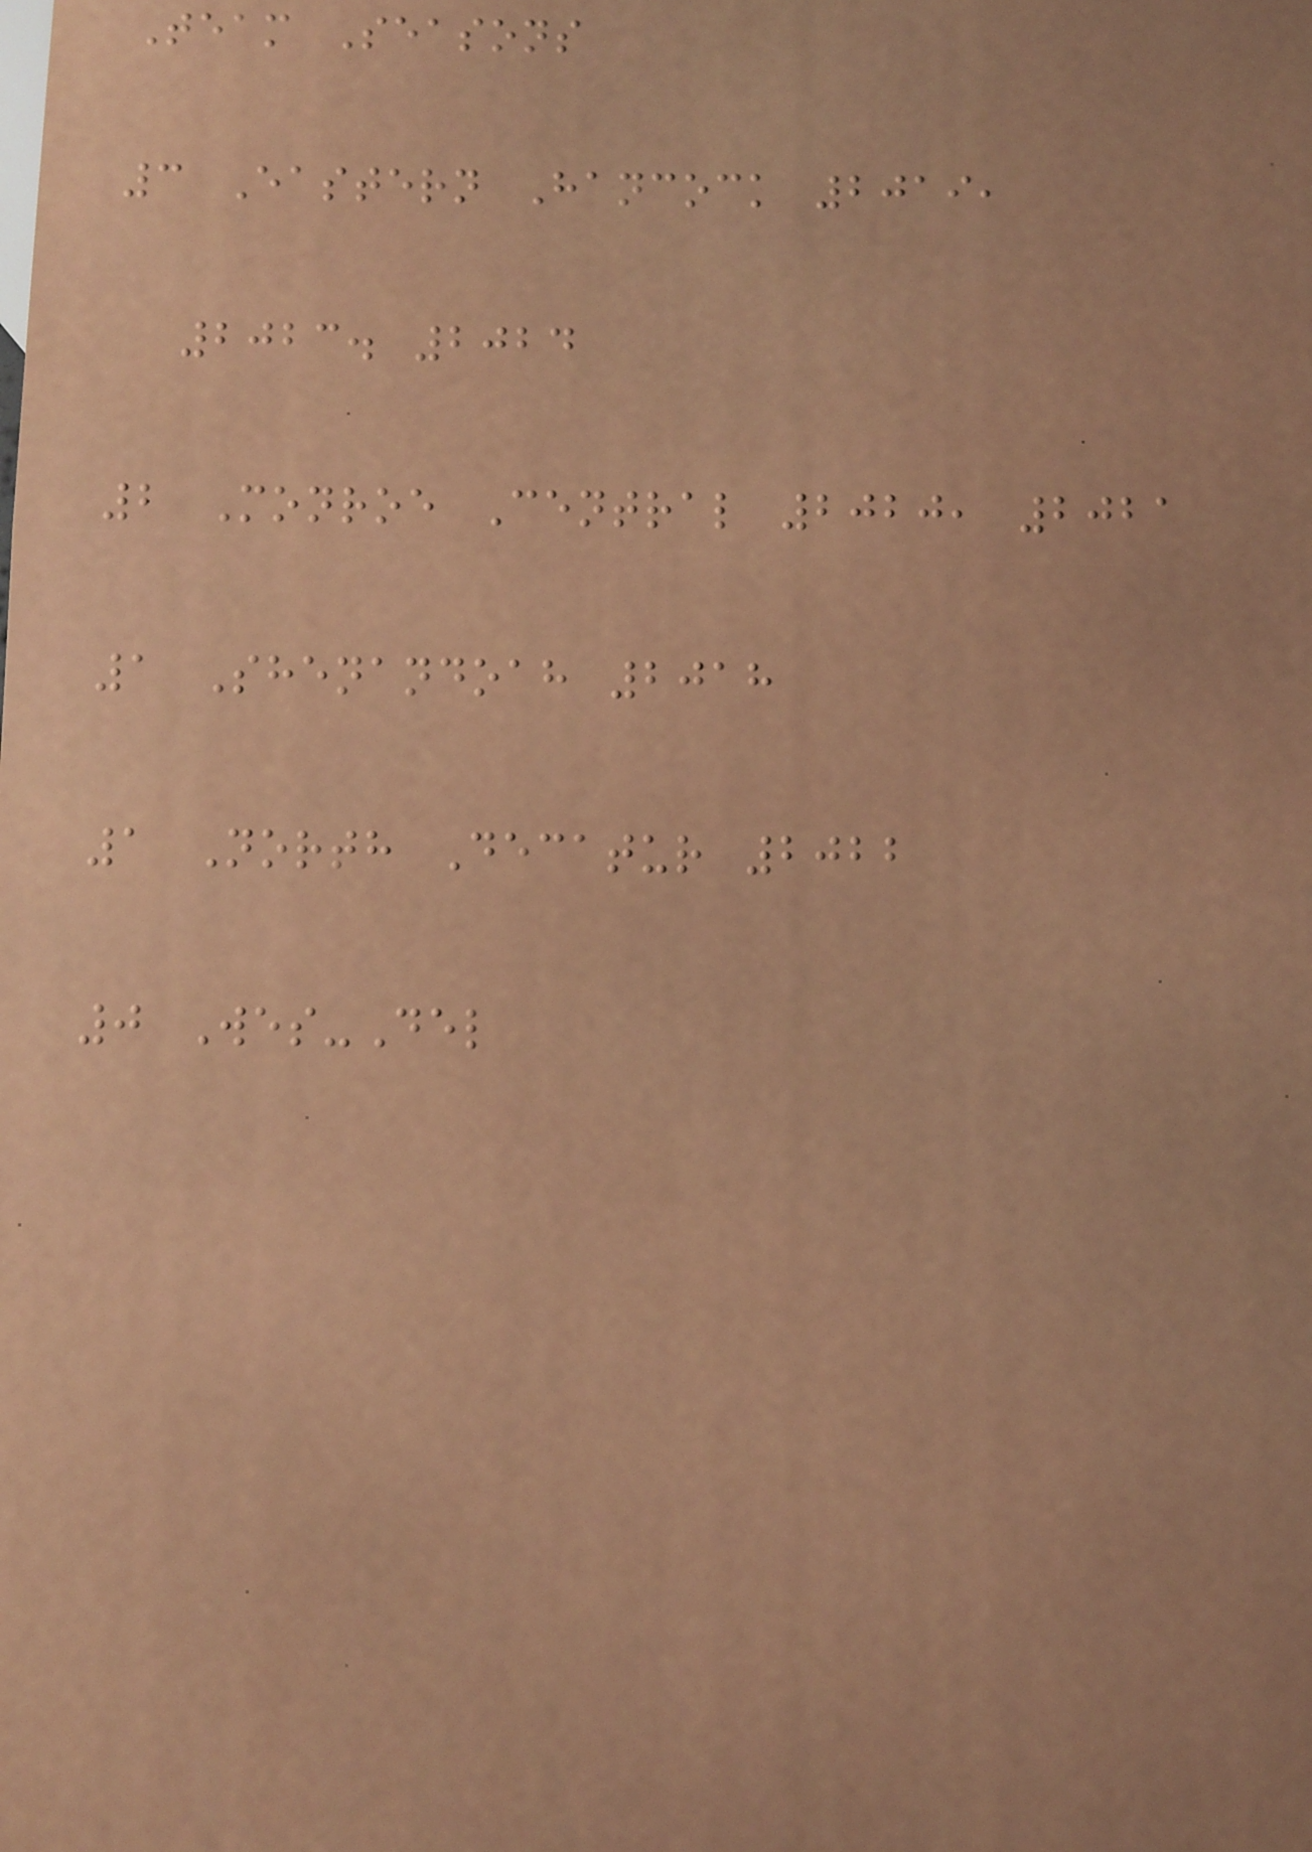Team Seasons
3 Eastern Hancock 2019,
2023. 2024
2 Monroe Central 2020, 2021
1 Shenandoah 2018
1 North Decatur 2022
0 Wes-Del
